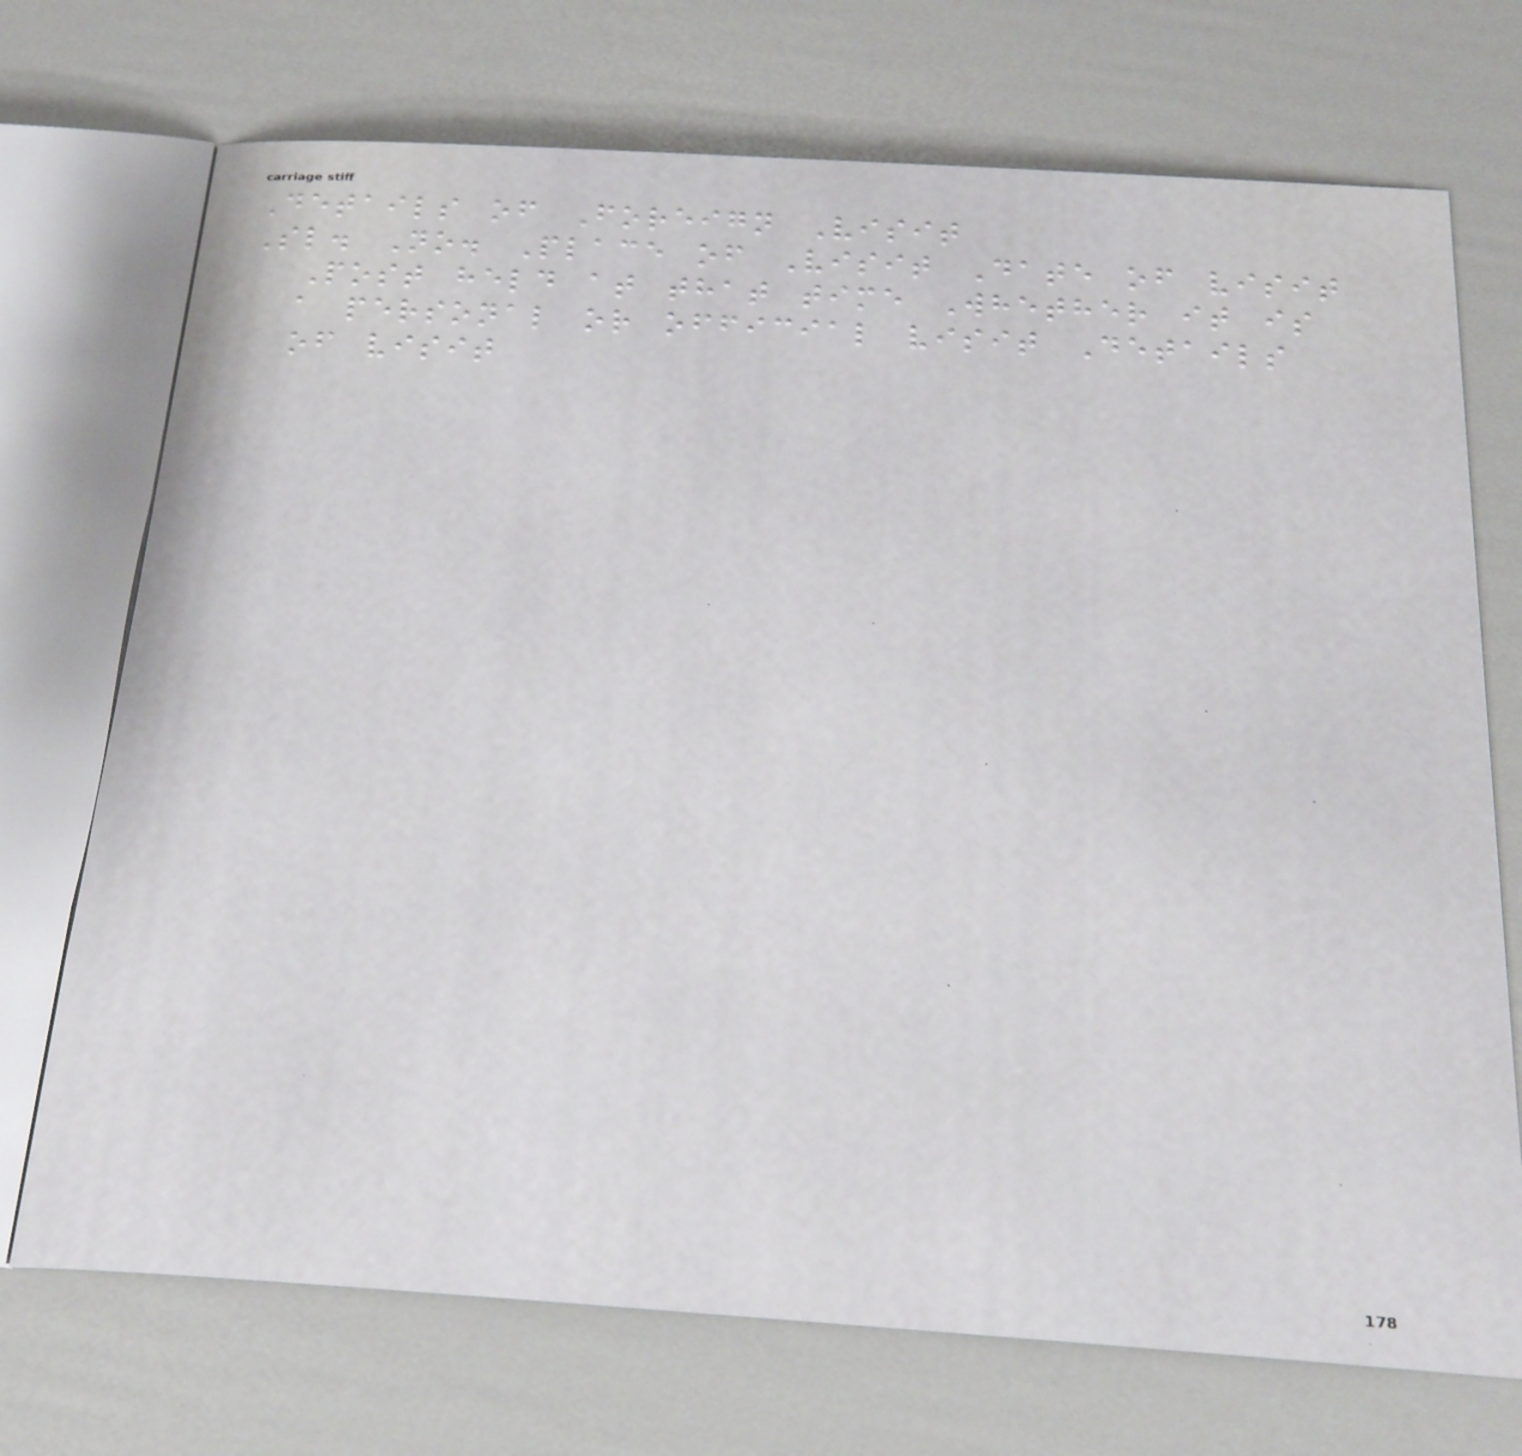Details of Foreign Visit
Sl. No. Place of Visit Date of visit
Post held at that time Whether it is
a personal or official visit Details
of visit
